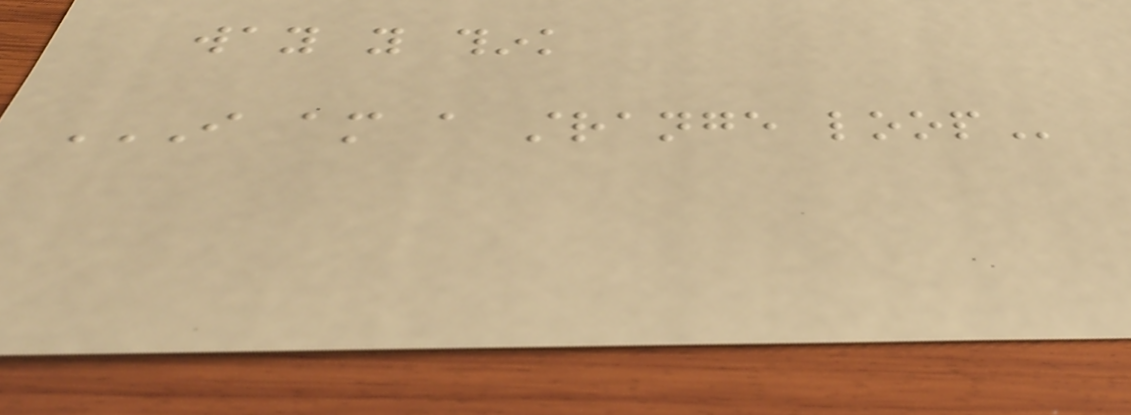way you think
I AM A STRANGE LOOP
